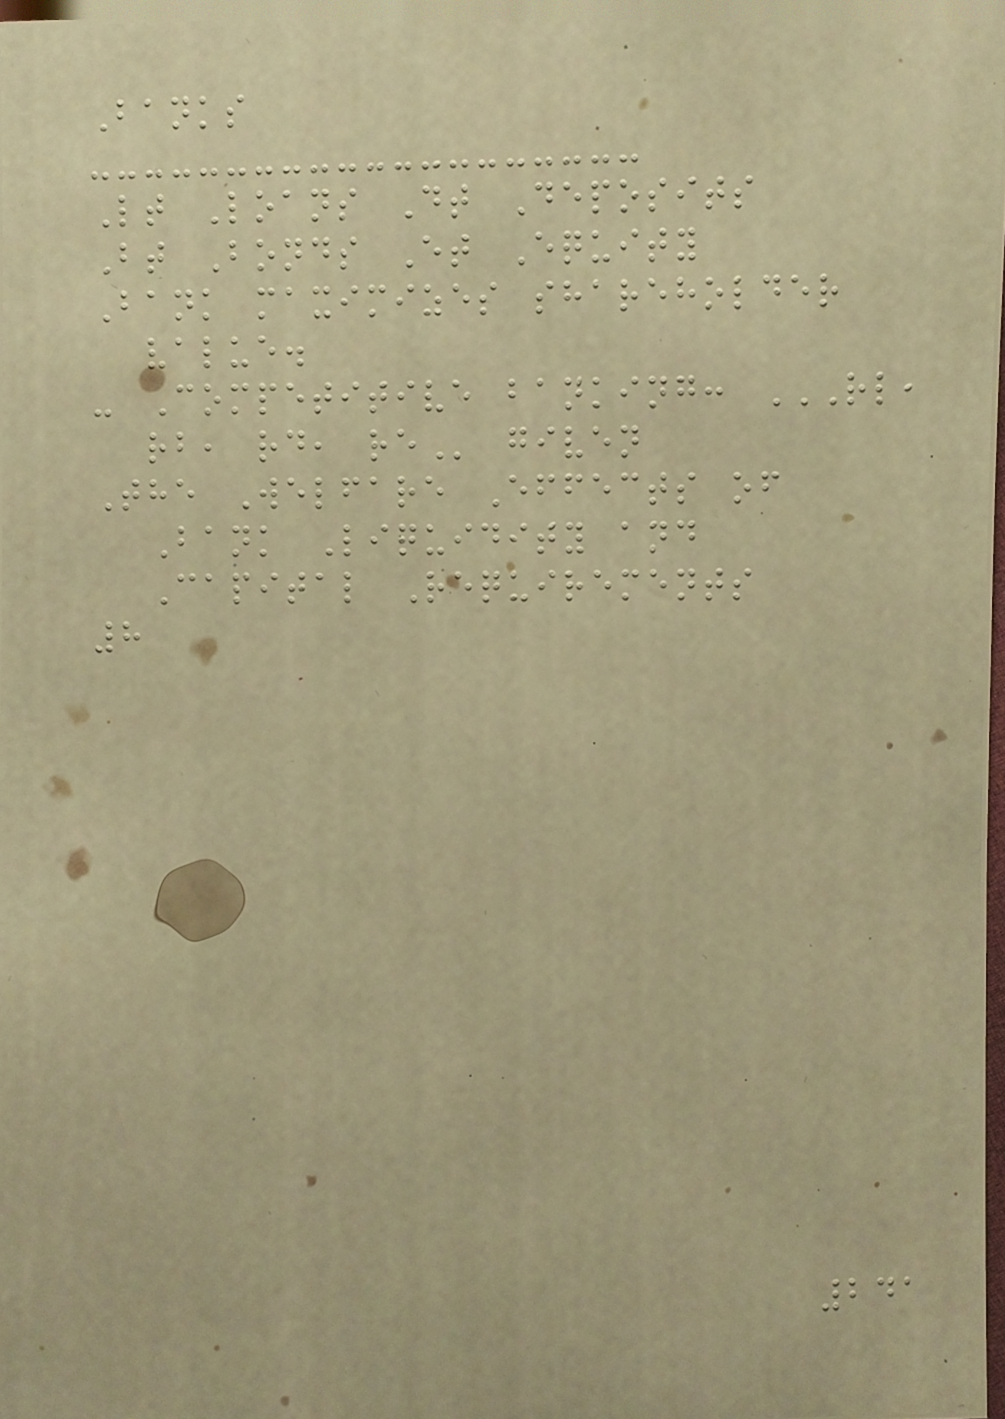Banks
Lt Loans Dt Deposits
Bt Bonds Et Equity
Bank maximizes shareholder
value.
- Competitive banking: RL,
RB, RD, RE given
The Welfare Effects of
Bank Liquidity and
Capital Requirements
8
241
